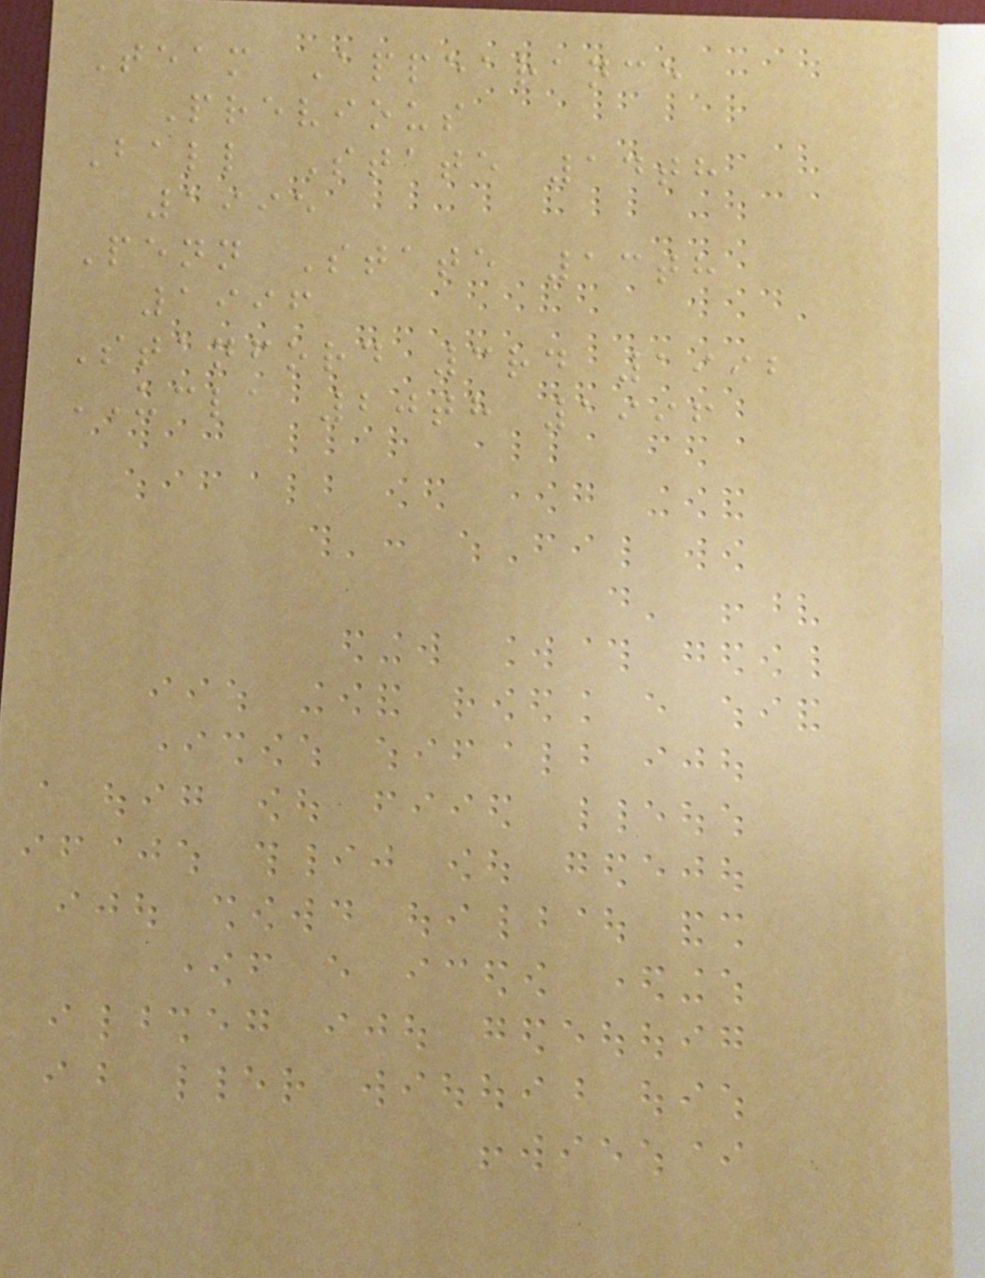Team Appearance
Previous
Ball State 14th
1995
Penn State 13th
1996
Stanford 3rd 1992
UCLA 20th 1996
